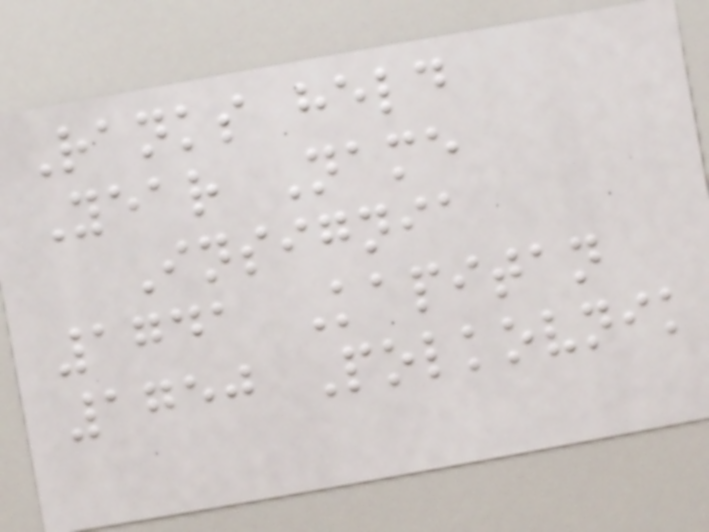Ranks held
Year Name
Insignia
1741 Kapitan
1750 Polkovnik
